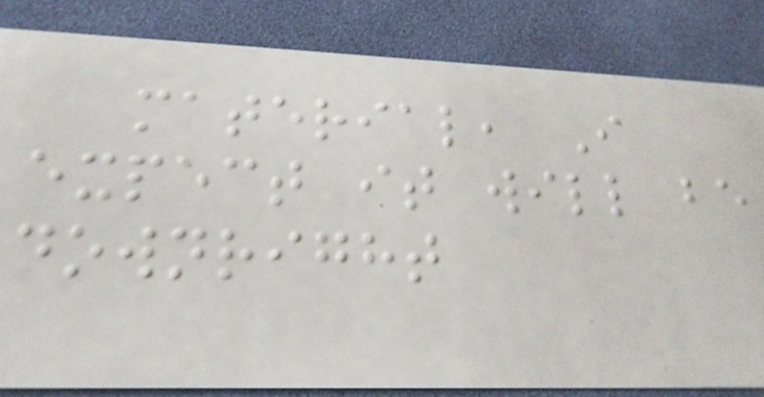material, I
expect it will be
downright
